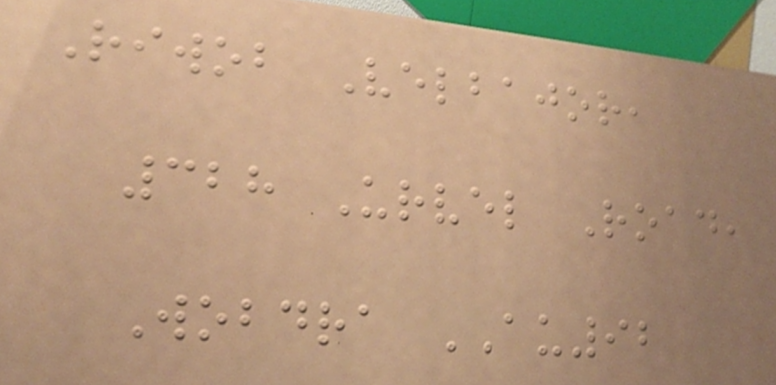Riwob Velbajor,
328 Urvel Road,
Wobdra AU92
